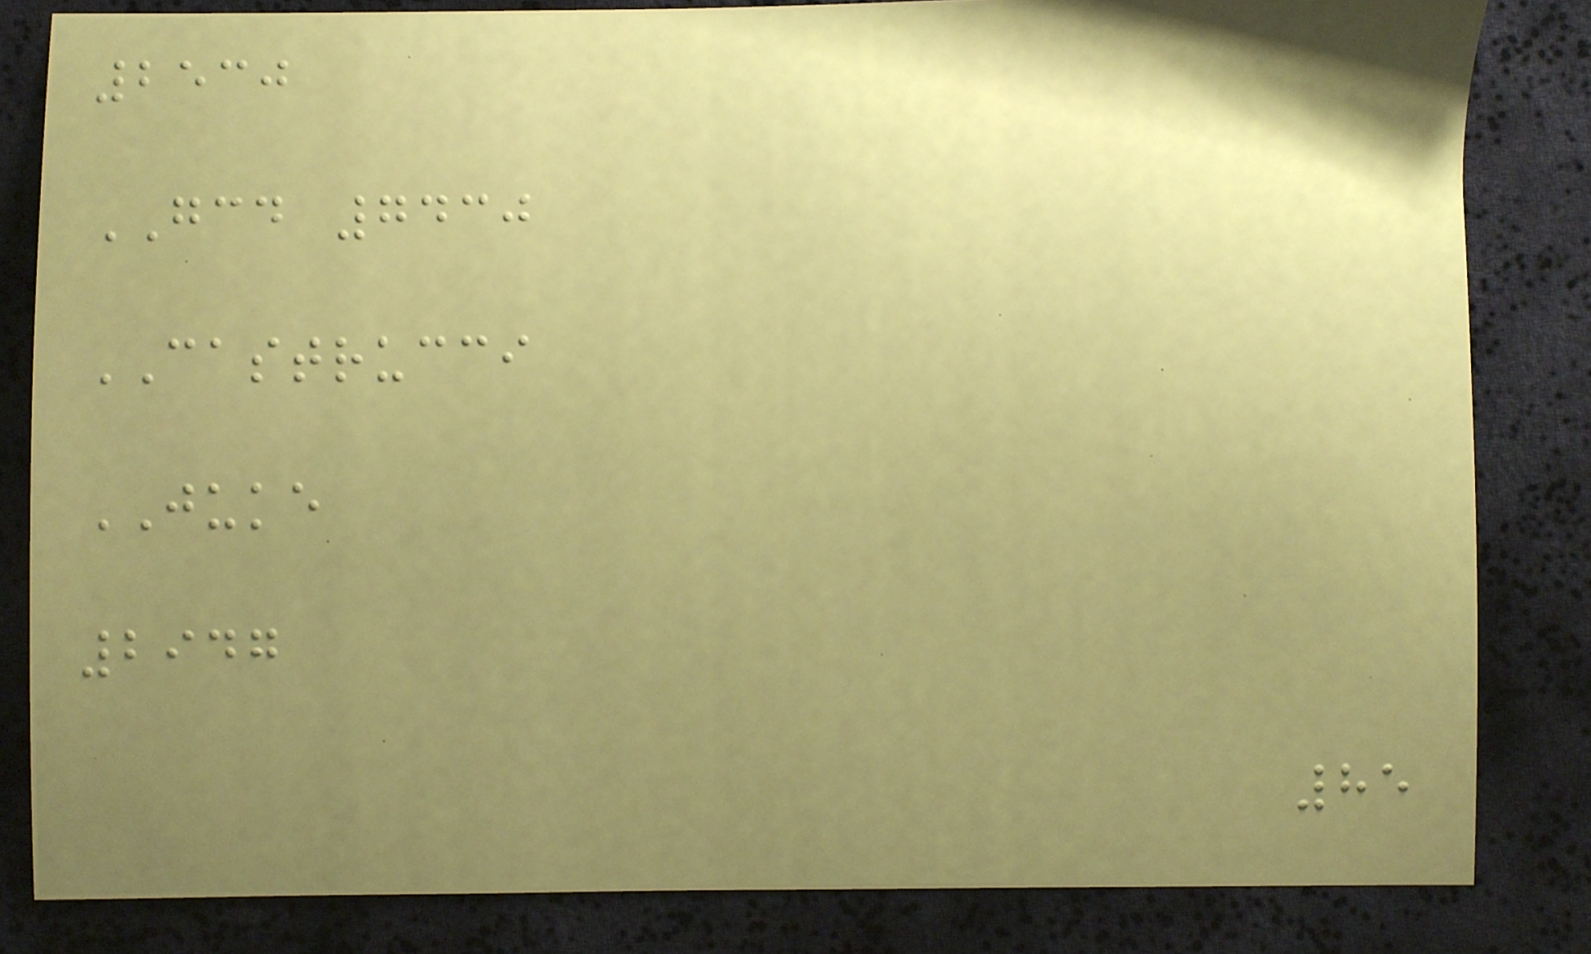2530
GCD 7430
CASTRUCCI
JUKE
2947
85
